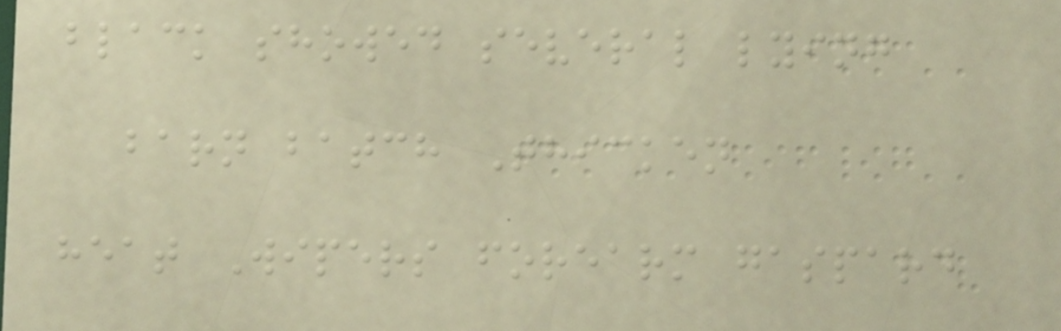black showed several lying
barn batch Thicken
heat Wipers forearm gaspard
